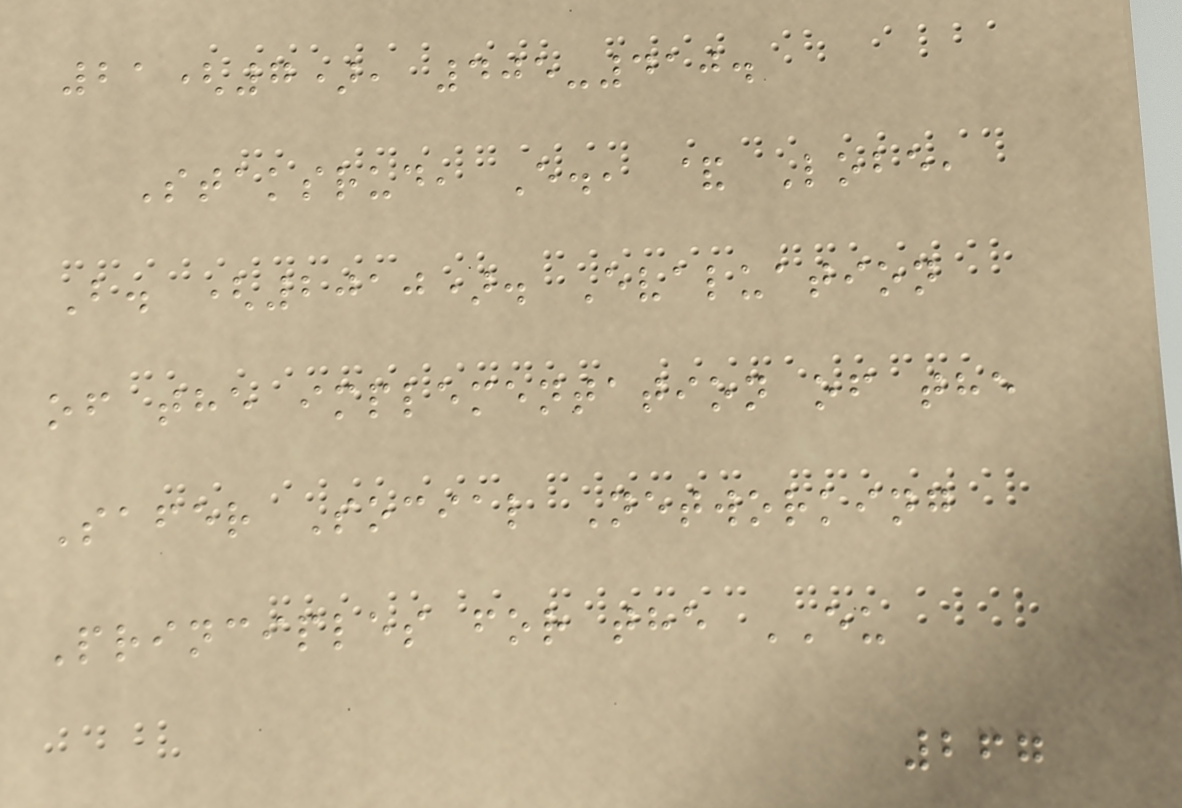21(7), 405-410.
Staksrud, E., & Lobe,
B. (2010). Evaluation
of the implementation of the
Safer Social Networking
Principles for the EU
267
